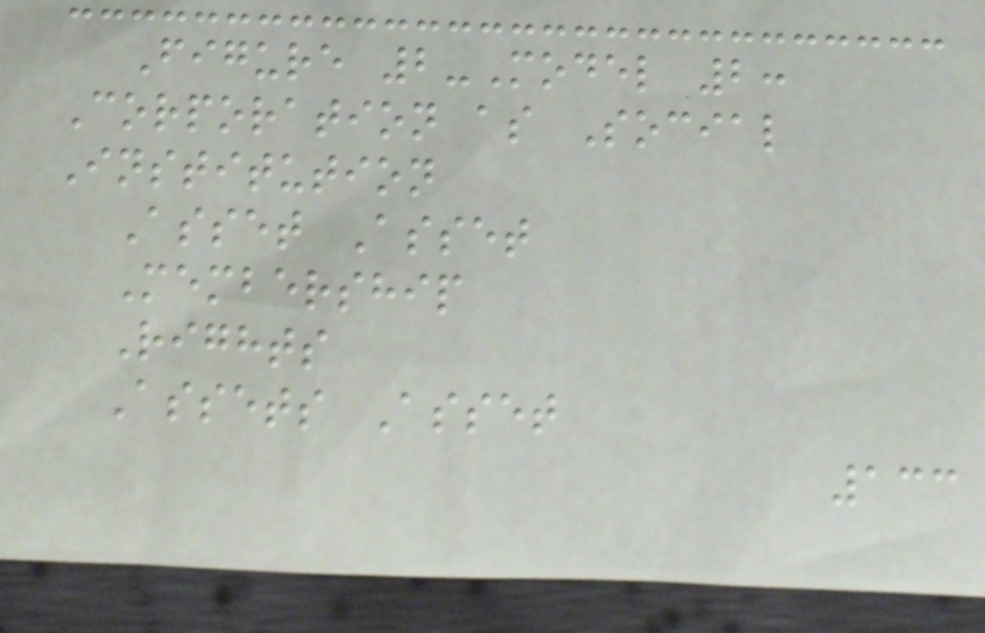Figure 2-Model 2:
Corporation as Social
Institution
Asset Asset
Membership
Rights
Assets Asset
133
